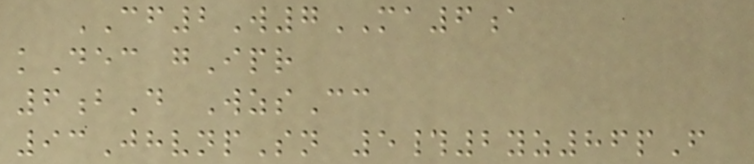CF2W7MA6a
kDec gIpr
6bD WzsCc
93JhvnpSn 5#2yz86pF
